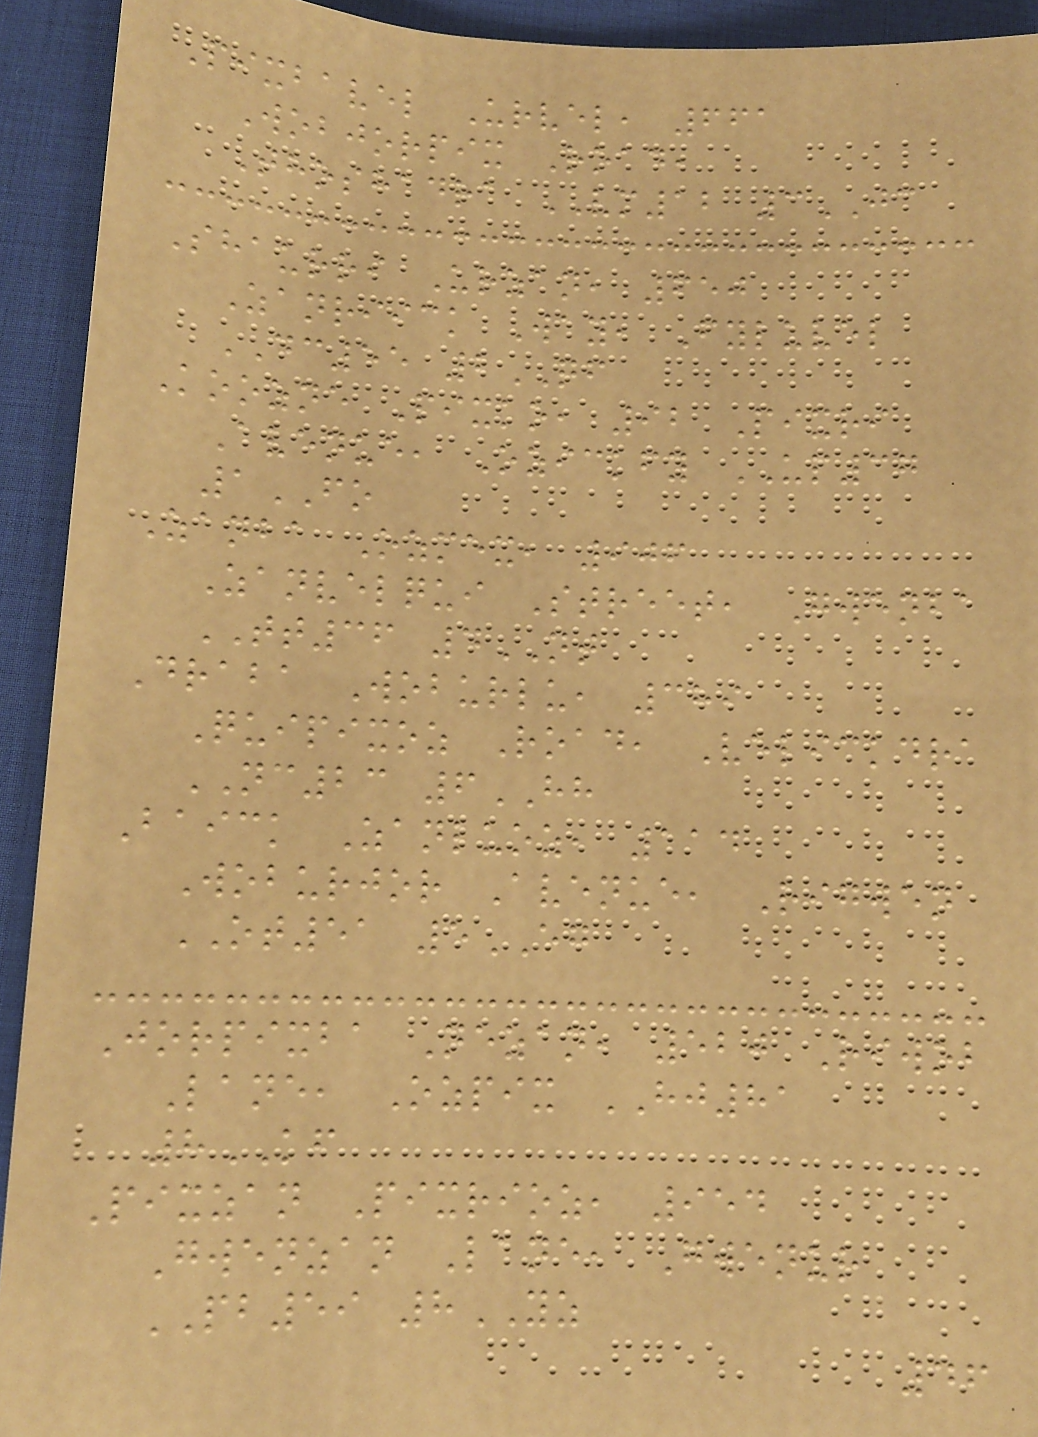Pixbavel Urvel, 661
Wobjorpix Road,
Thoshadra VM12 3JC
Shaurri Urzan, 650
Zanriick Way, Fyluvel
DC55 2QF
Koozne Pixko, 92 Pixri
Avenue, Ozickfy UP37
1FO
Zanba Ozmex, 906
Zanvelqui Street, Gwenba
TT36 4NT
Draba Woburlu, 389
Quipixoz Road, Velickdra
NC23 6HH
Baick Zanluoz, 114
Woburjor Avenue, Rigwen
OT51 5EG
Jorpixba Nezan, 520 Riwob
Lane, Ozpix HJ81
8KF
Pixzan Pixrioz, 954
Gwenzan Lane, Gwenur
PB59 8YZ
46
